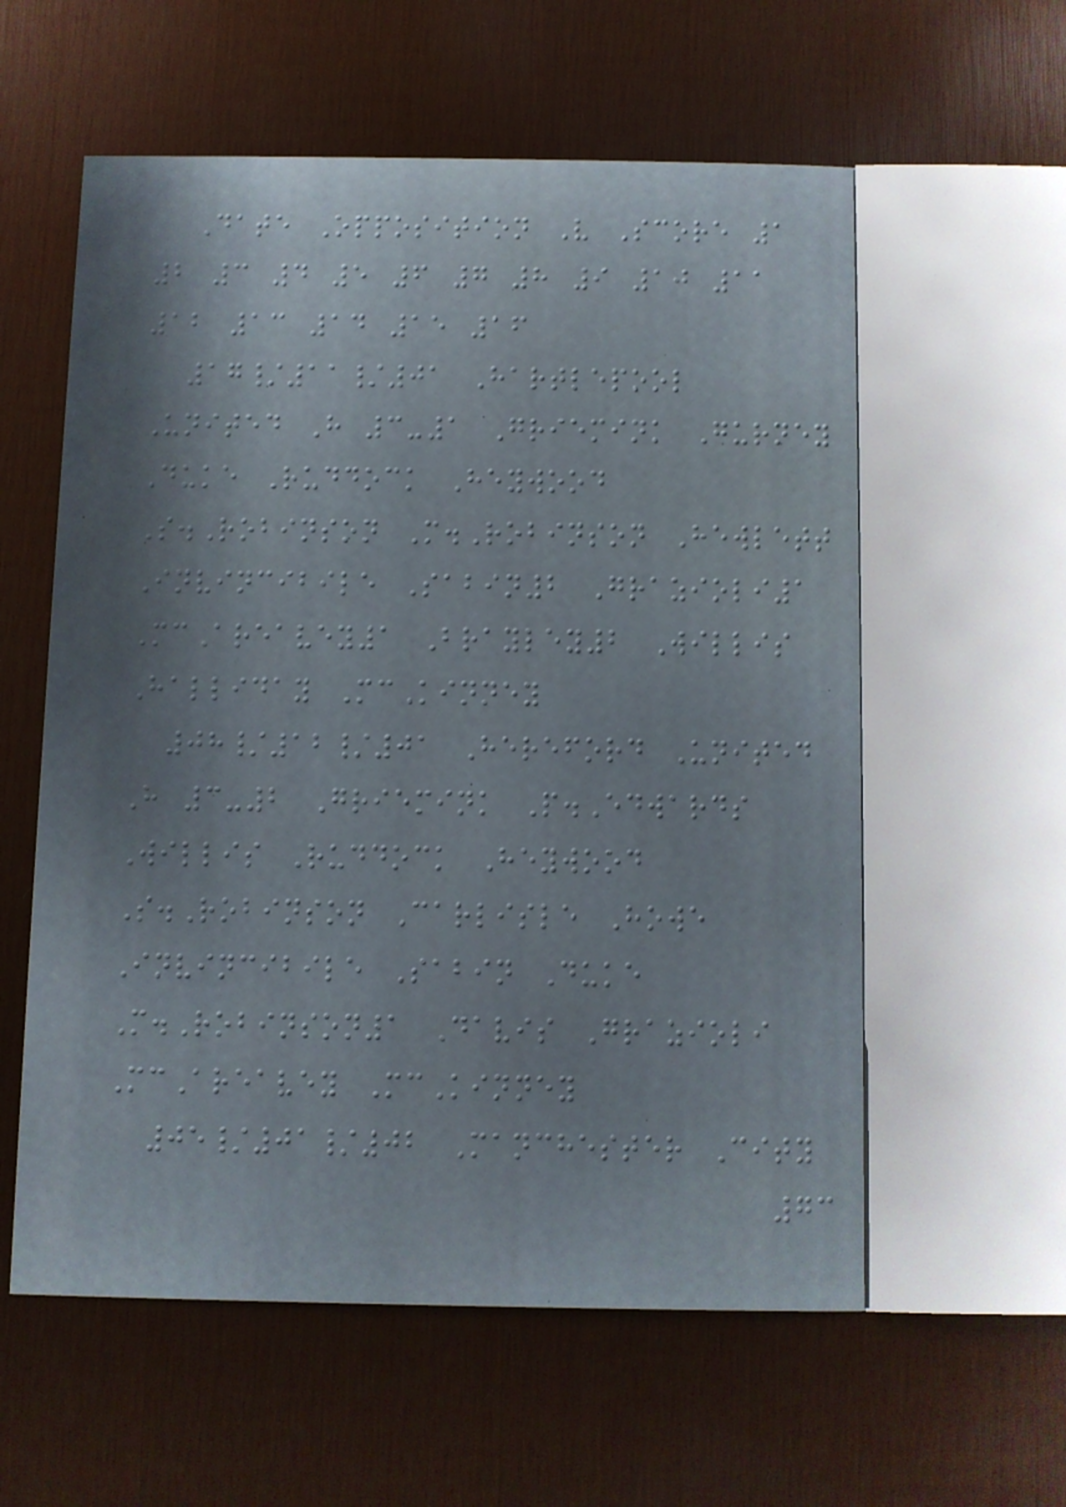Date Opposition V Score 1
2 3 4 5 6 7 8 9 10 11
12 13 14 15 16
17/11/01 Hartlepool
United H 3-1 Griemink Gurney
Duke Ruddock Heywood
S.Robinson M.Robinson Hewlett
Invincibile Sabin2 Grazioli1
McAreavey1 Brayley2 Willis
Halliday McKinney
08/12/01 Hereford United
H 3-2 Griemink P.Edwards
Willis Ruddock Heywood
S.Robinson Carlisle Howe
Invincibile Sabin Duke
M.Robinson1 Davis Grazioli
McAreavey McKinney
05/01/02 Manchester City
73
